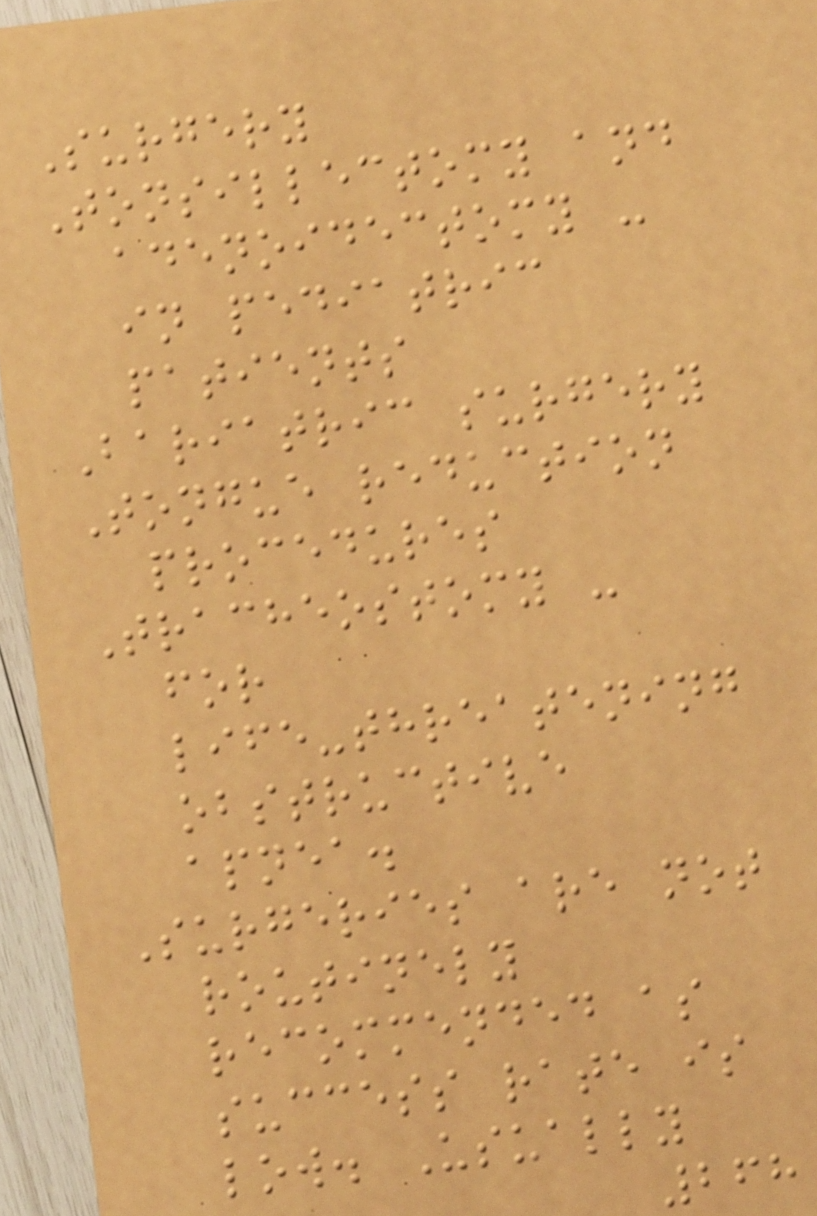Surgery
Tonsillectomy and
adenoidectomy -
in pediatric
patients
Bariatric surgery
Tongue reduction
procedures
Tracheostomy -
for
life-threatening
obstructive
apnea.
Surgeries are not
routinely
recommended as
success rate is
low. Usually
268
